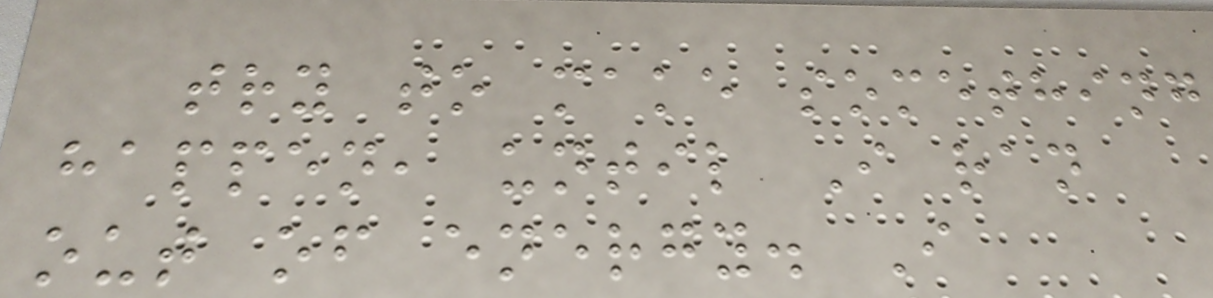try to make something
happen, until I ran
out of energy. I
